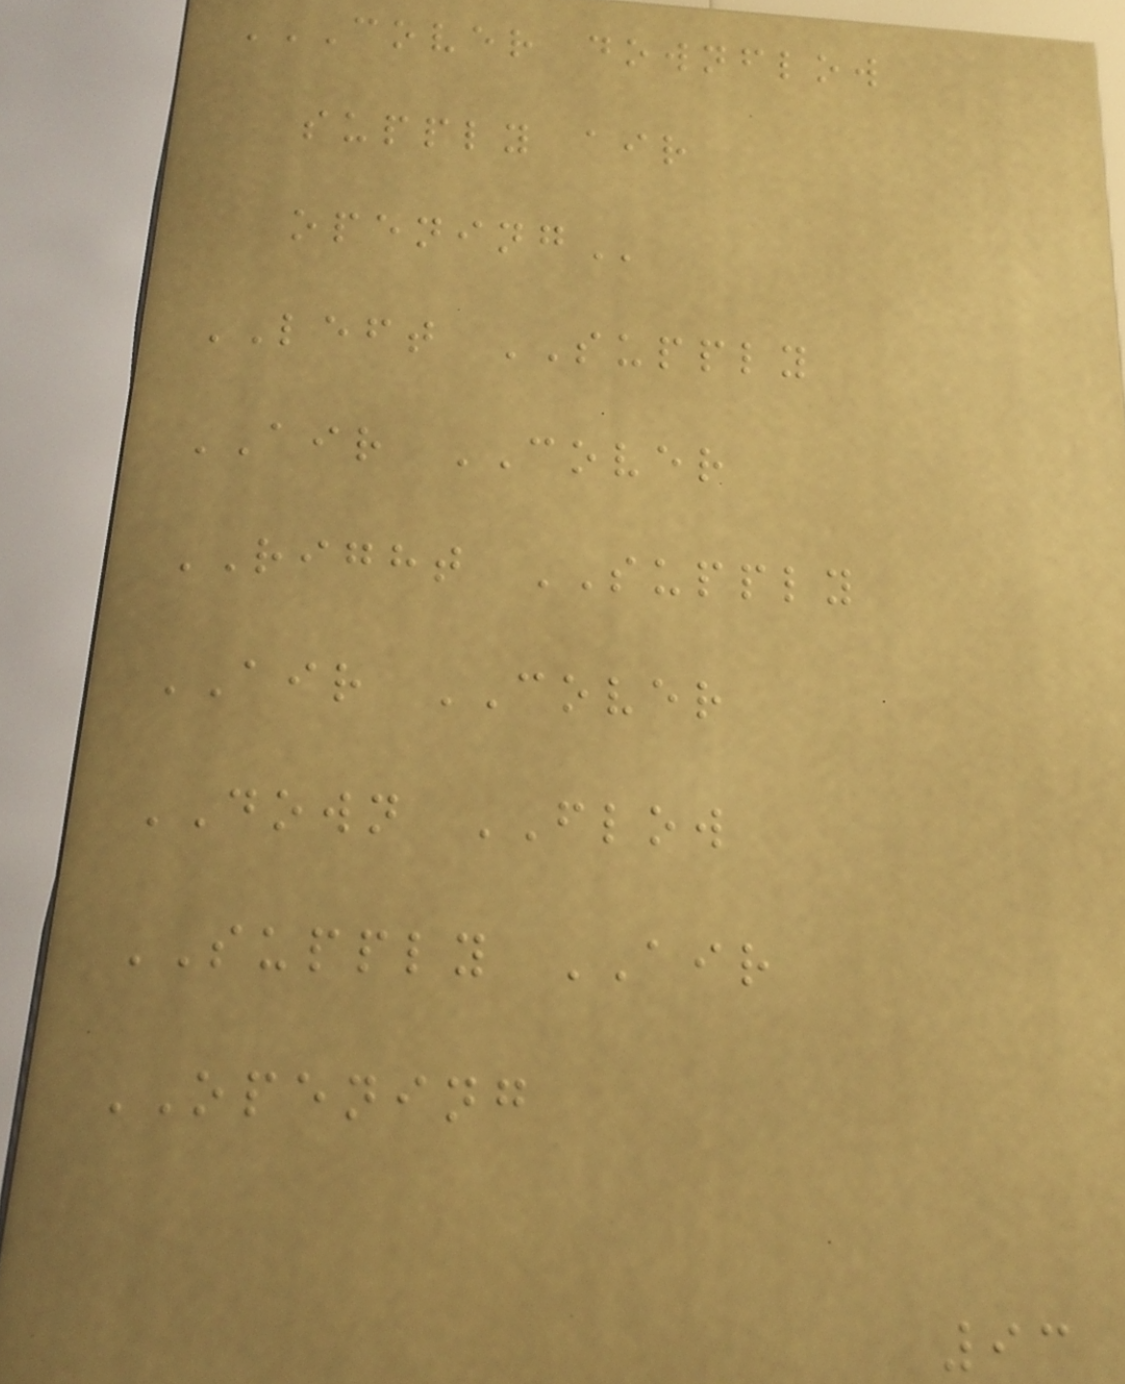COVER DOWNFLOW
SUPPLY AIR
OPENING
LEFT SUPPLY
AIR COVER
RIGHT SUPPLY
AIR COVER
DOWN FLOW
SUPPLY AIR
OPENING
93
